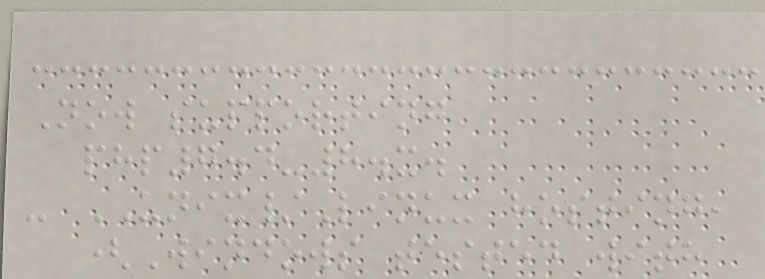Now supporting
php7.4-8.x.
- UNIX/Linux hosting,
(Windows tested with
